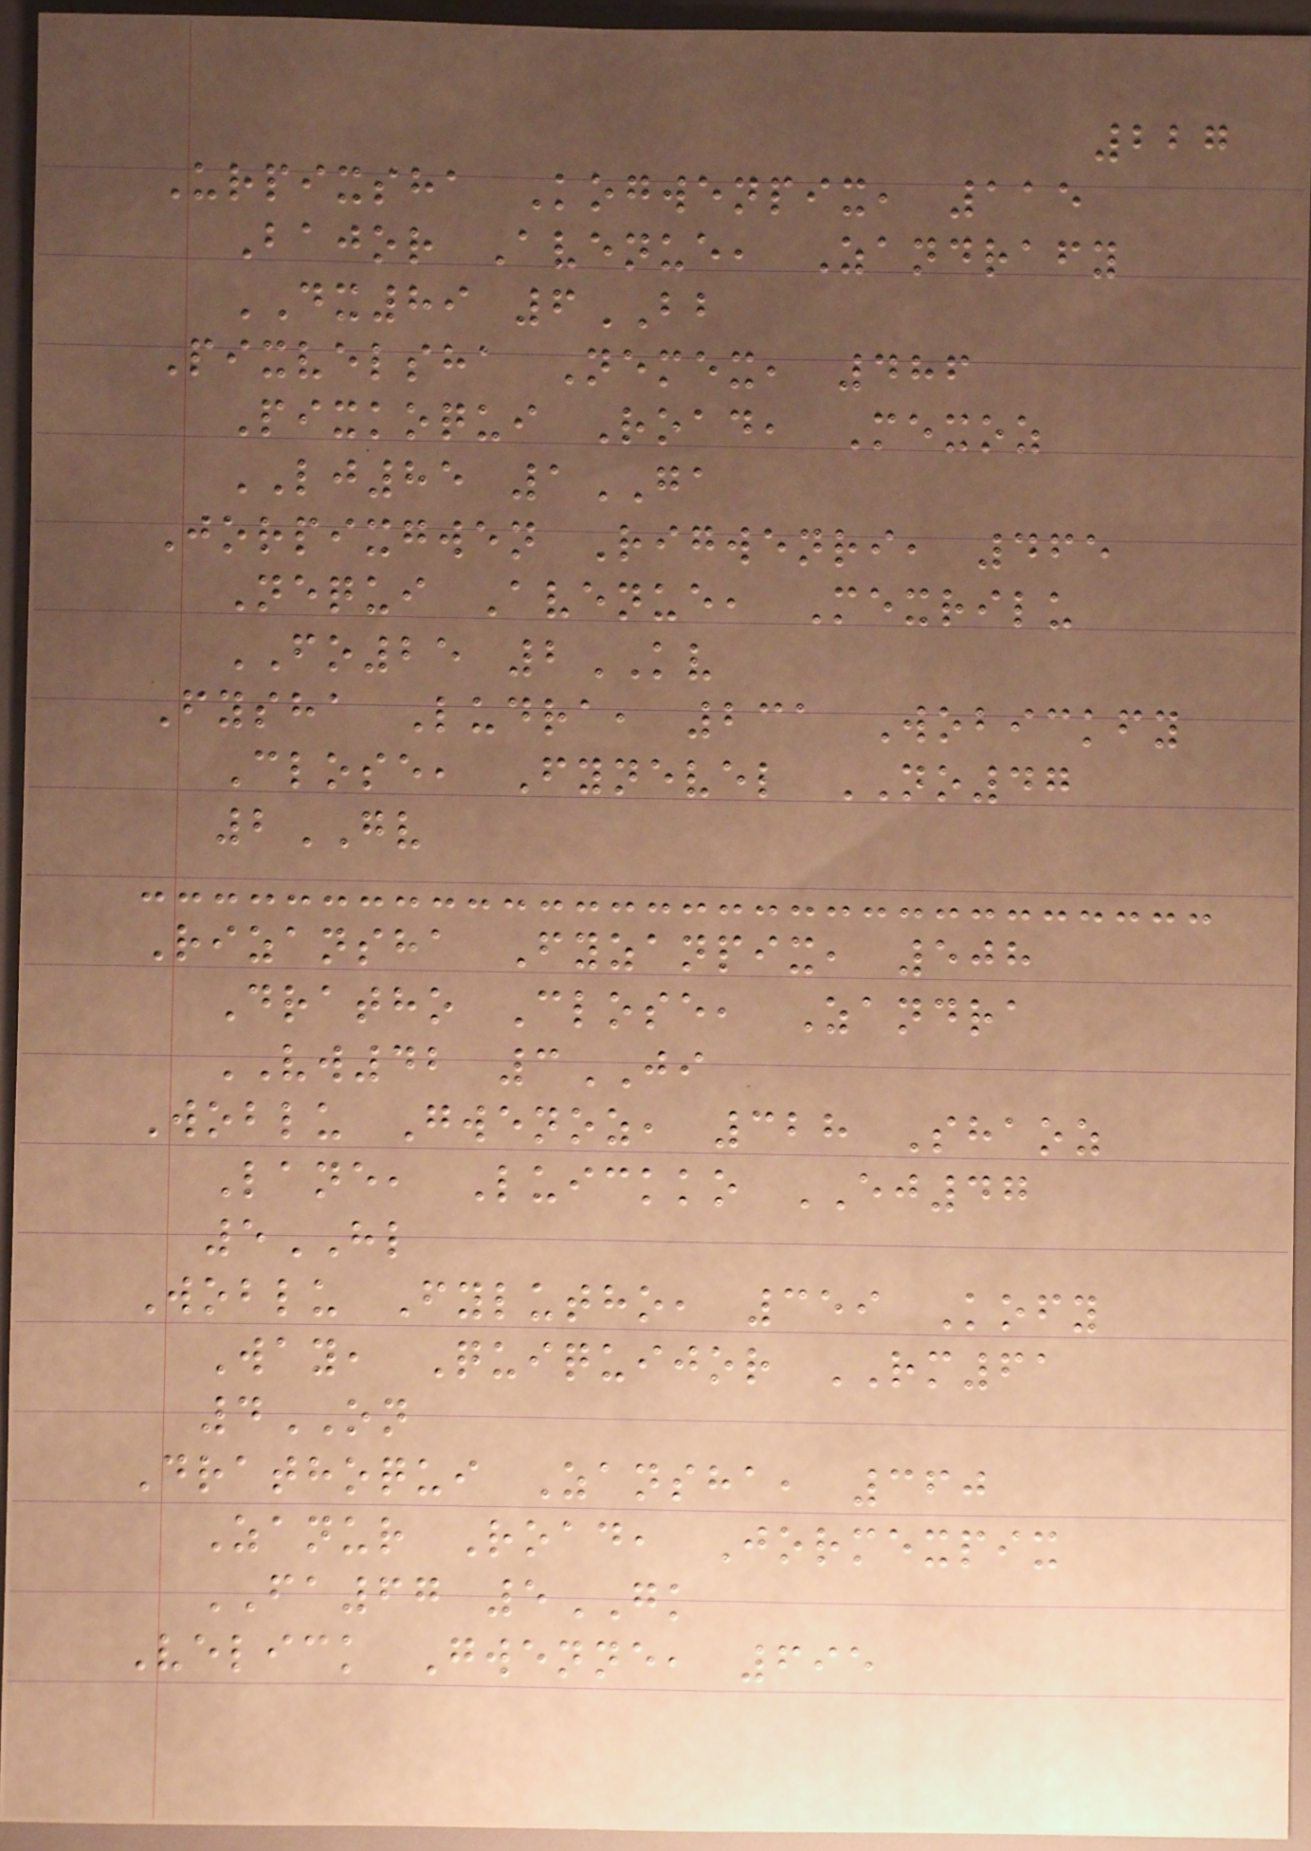227
Urpixsha Kogwenpix, 115
Bajor Avenue, Zandrafy
DX89 6BB
Pixvelsha Nemex, 486
Pixkoqui Road, Mexoz
LJ85 1GA
Jorpixgwen Rigwenri, 465
Nequi Avenue, Mexrilu
FO25 2KV
Fysha Ludra, 231 Wobickfy
Close, Fynevel NO47
2GV
Rizansha Fyzanpix, 508
Dratho Close, Zandra
VW42 3JI
Woblu Gwenoz, 328 Shaoz
Lane, Luickko EJ47
5HL
Woblu Fylutho, 359 Kofy
Way, Quiquijor RM61
4ON
Drathoqui Zansha, 360
Zanur Road, Jormexpix
FA67 5GK
Velick Gwenne, 695
